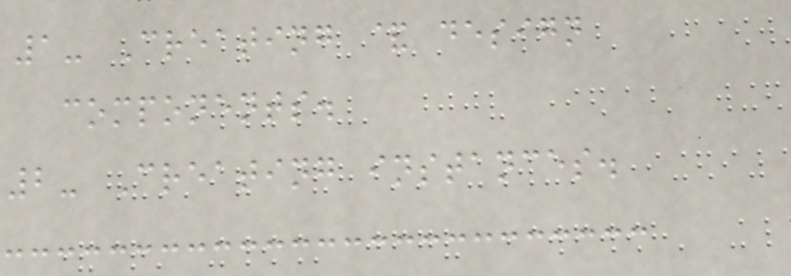1- Creating & design
components.
2- Creating instances.
